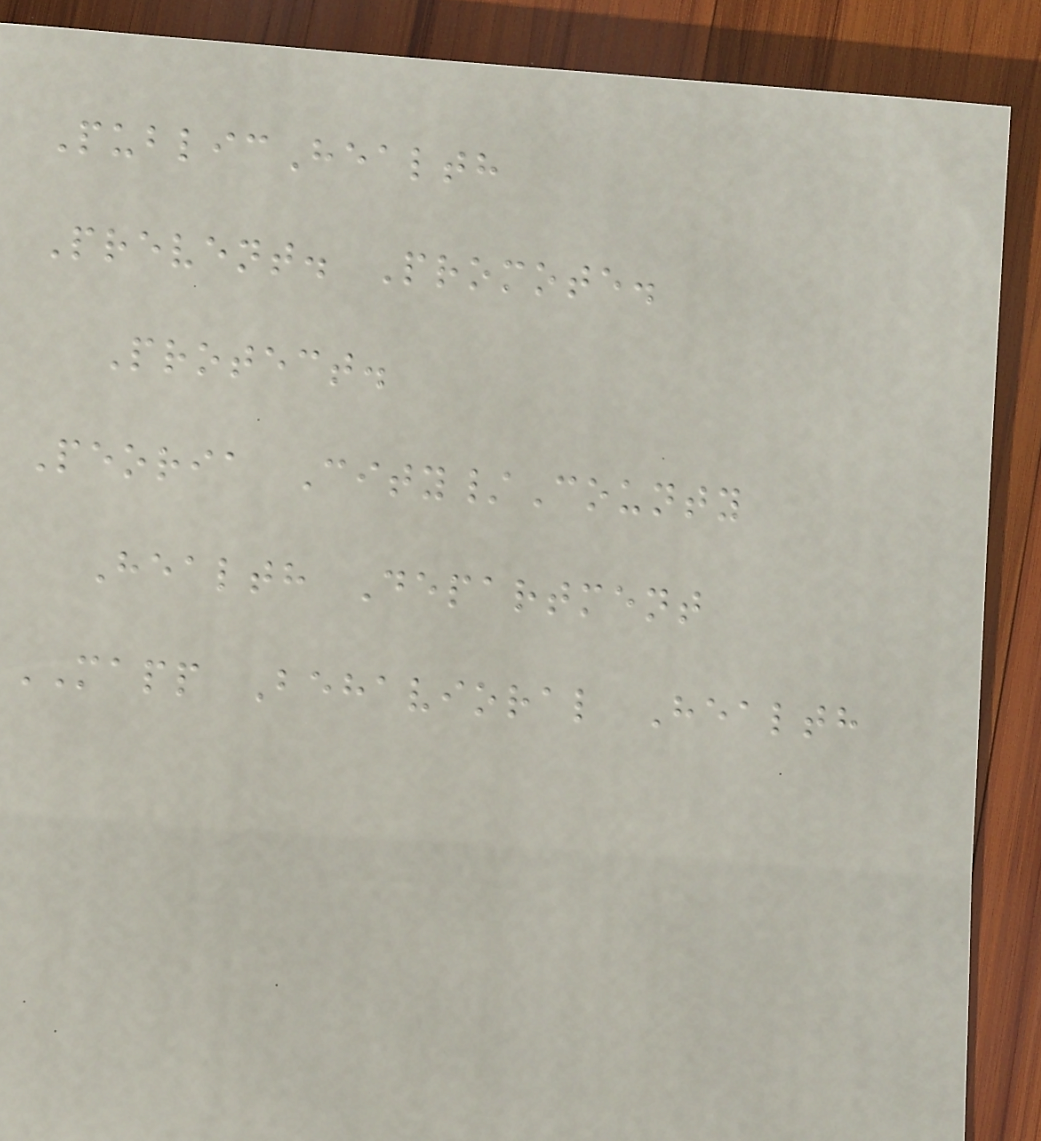PublicHealth
Prevent. Promote.
Protect.
Peoria City/County
Health Department
MAPP Behavioral Health
